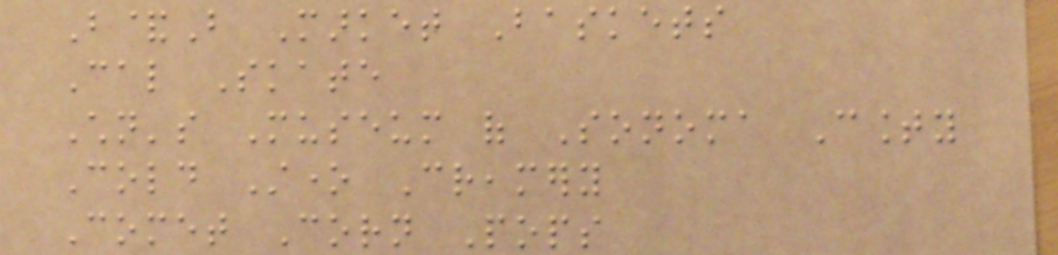B&B Market Baskets
Cal Skate
Children's Museum of Sonoma County
Cold Stone Creamery
Comet Corn Pops
